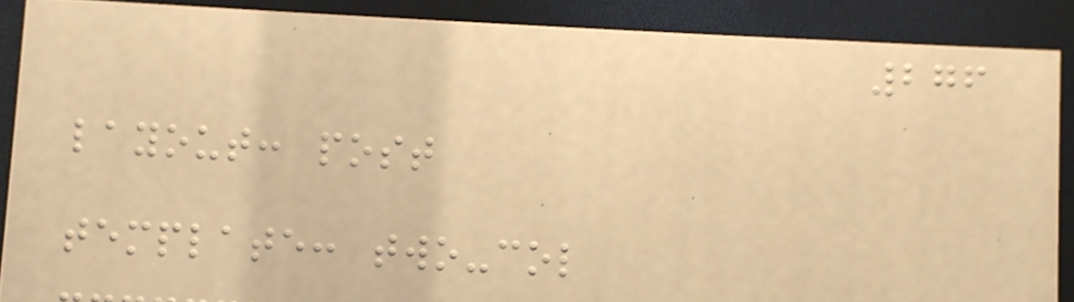276
layout: post
template: two-col
